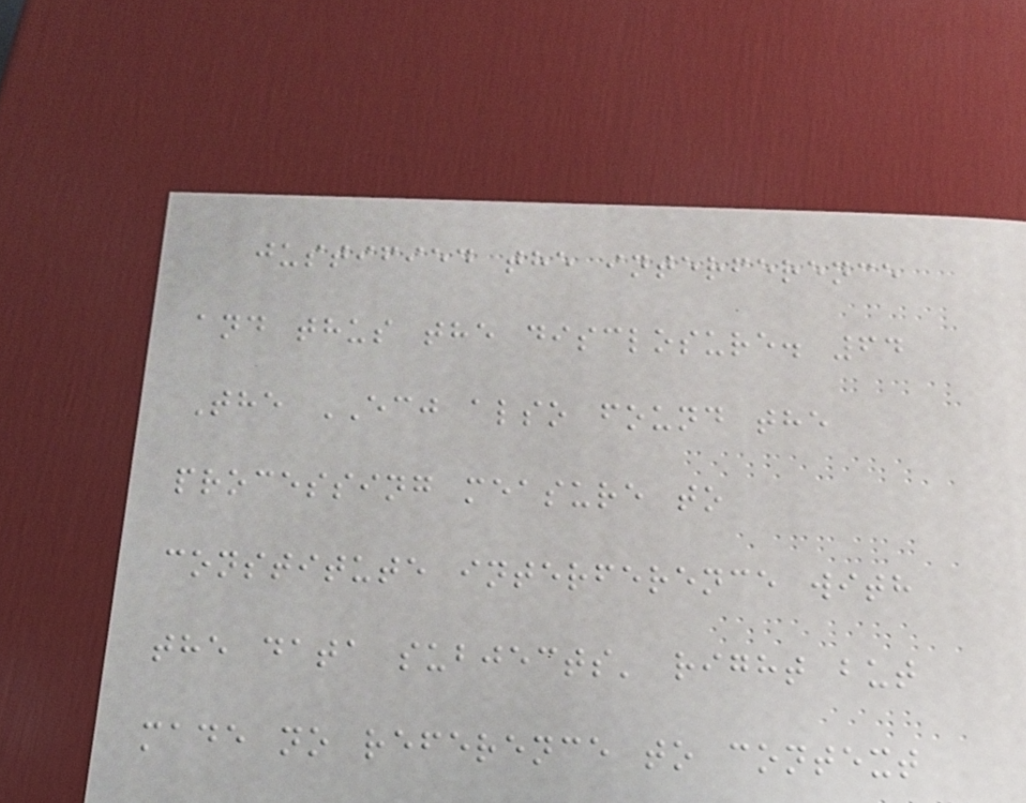justified the interference
and thus the disclosure. 64
The ECJ also found the
processing measure to
constitute interference with
the data subjects' right but
made no reference to context
